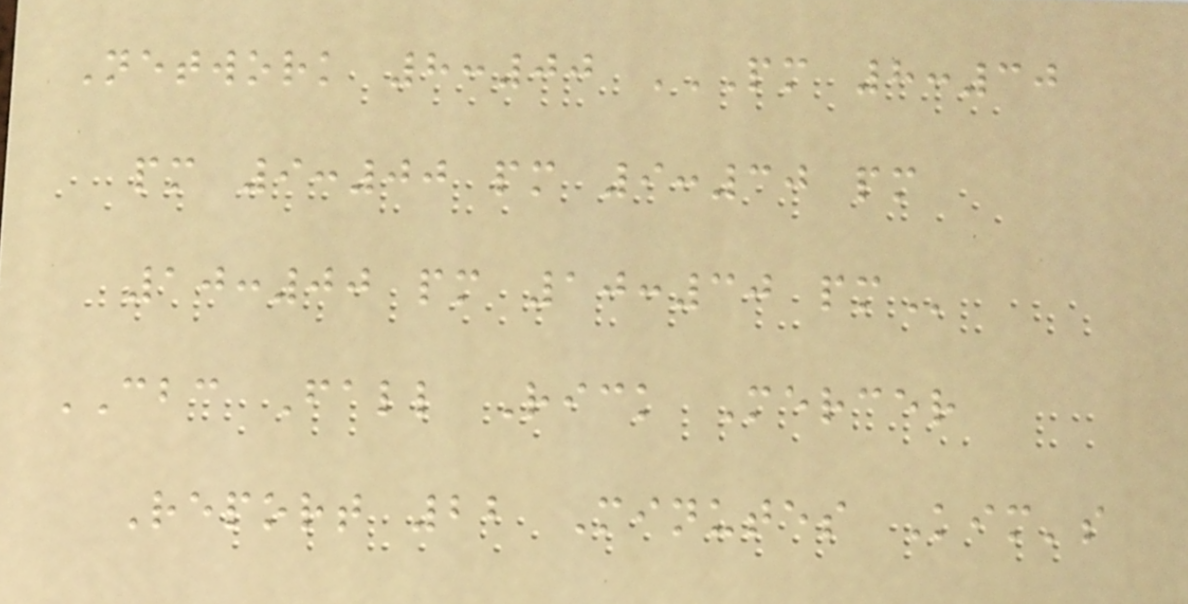Network 8:00 PM 8:30
PM 9:00 PM 9:30 PM
10:00 PM 10:30 PM
CBC Fall Rick Mercer
Report 22 Minutes Kim's
